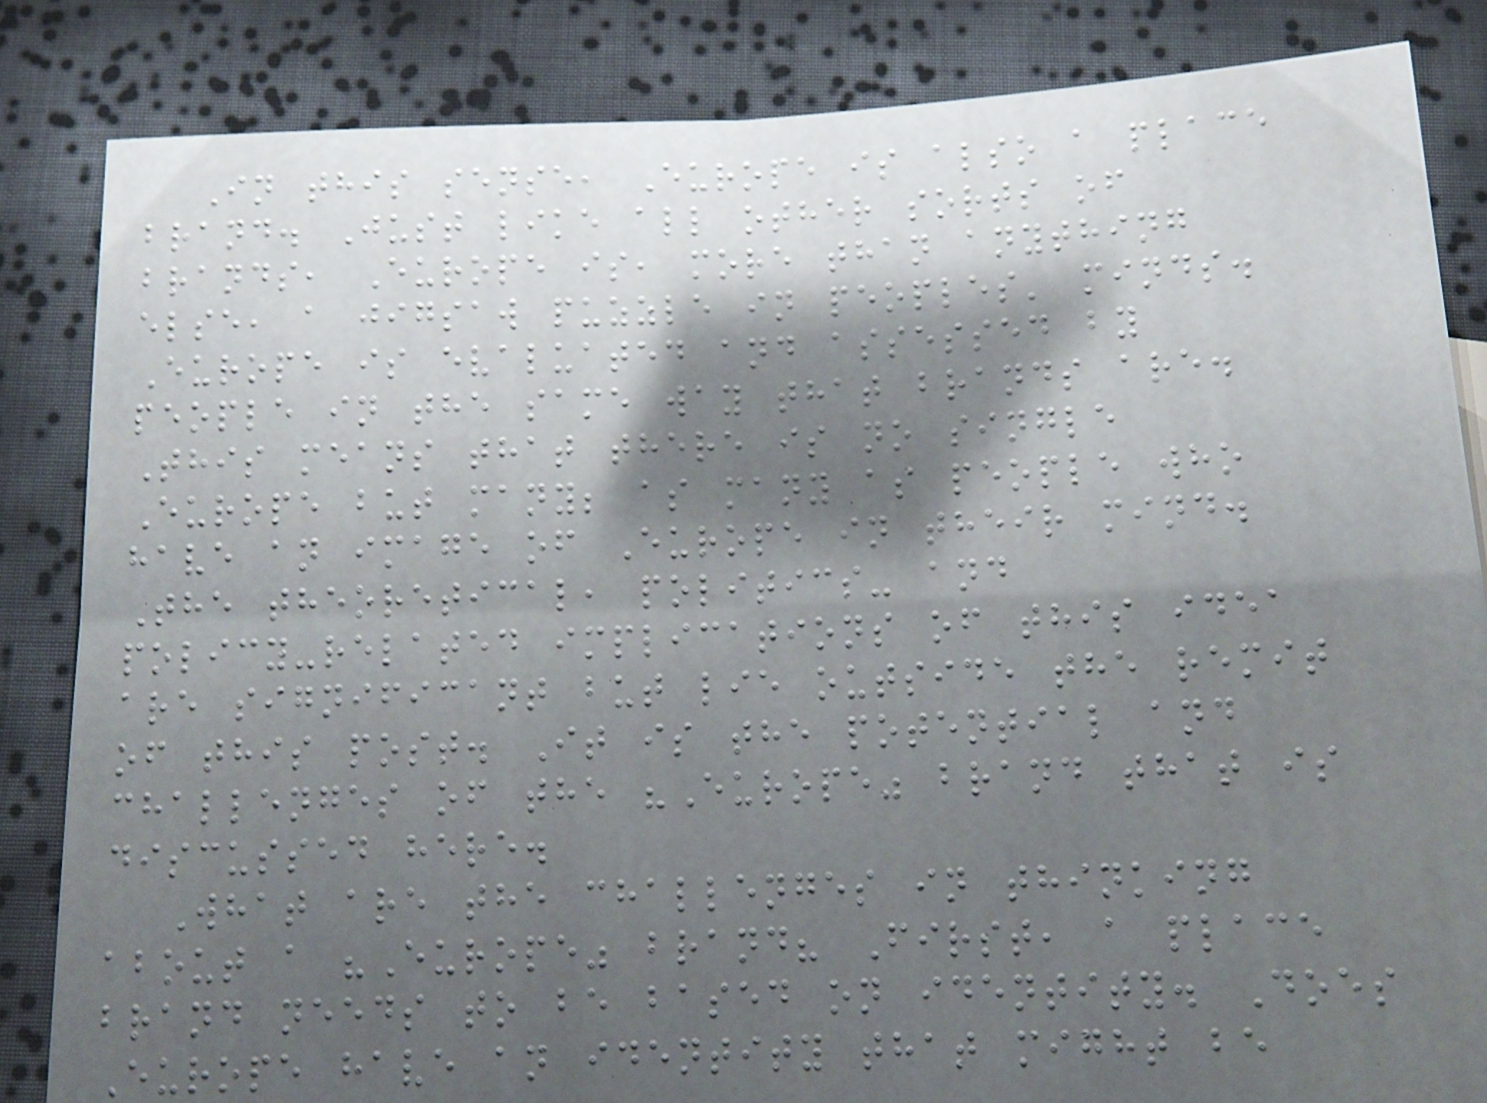In this sense, Europe is also a place
brand. Just like all other sorts of
brands, Europe is, more than anything
else, a jigsaw puzzle in peoples' minds.
Europe is evaluated and assessed by
people in the same way that brands are.
This means that there is no single
Europe but many; as many as people who
have an image of Europe in their mind.
The theoretical, politics- and
policy-related implications of this idea
are significant but lie outside the remit
of this post. It is the potential and
challenges of the "Europe" brand that is
discussed here.
What are the challenges in thinking
about a "Europe" brand? First, a place
brand needs to be based on identity. Does
Europe have an identity that might be
